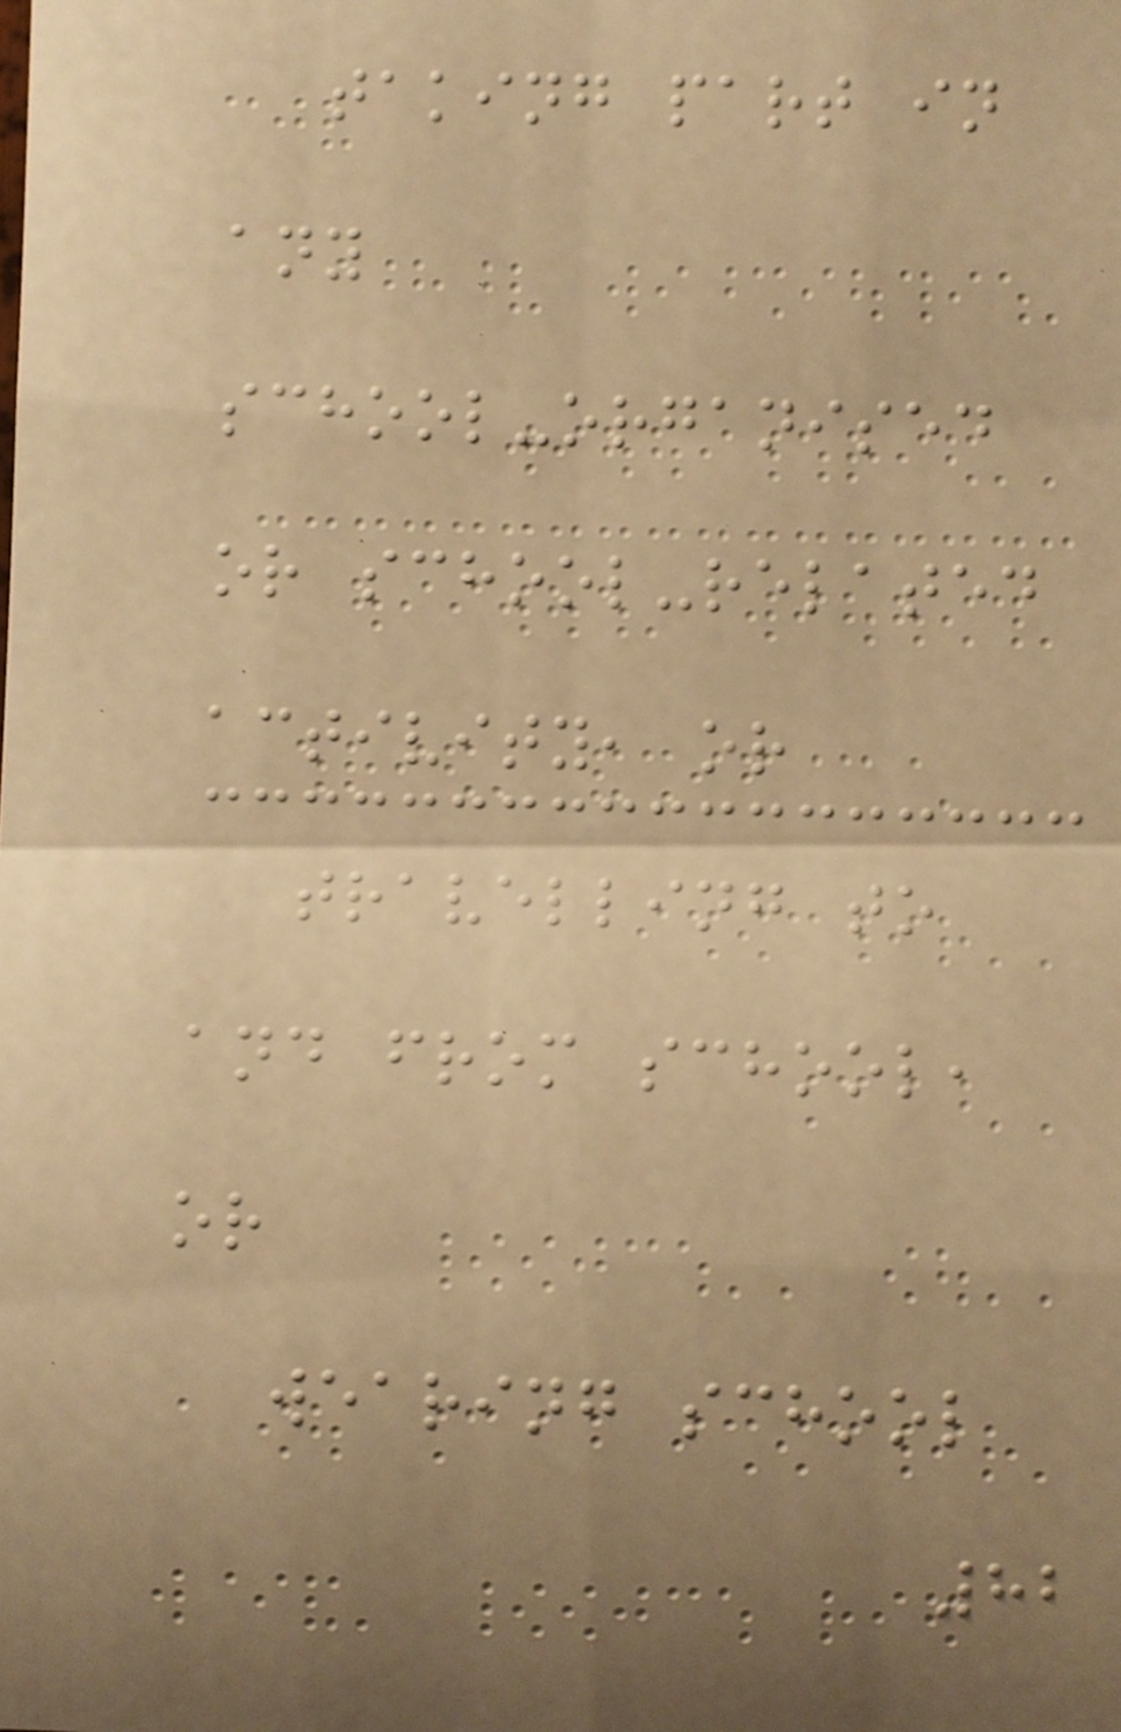taking part in
any
school-organised
or school-related
activity, or
travelling to
and from school,
or
wearing school
82
